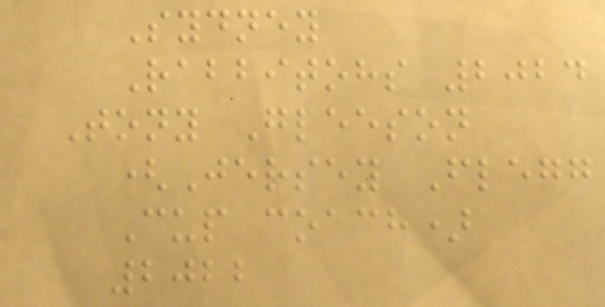Sydney
Rabbitohs 2024
Tony Gleeson
(Jersey Flegg
Cup coach)
2022
